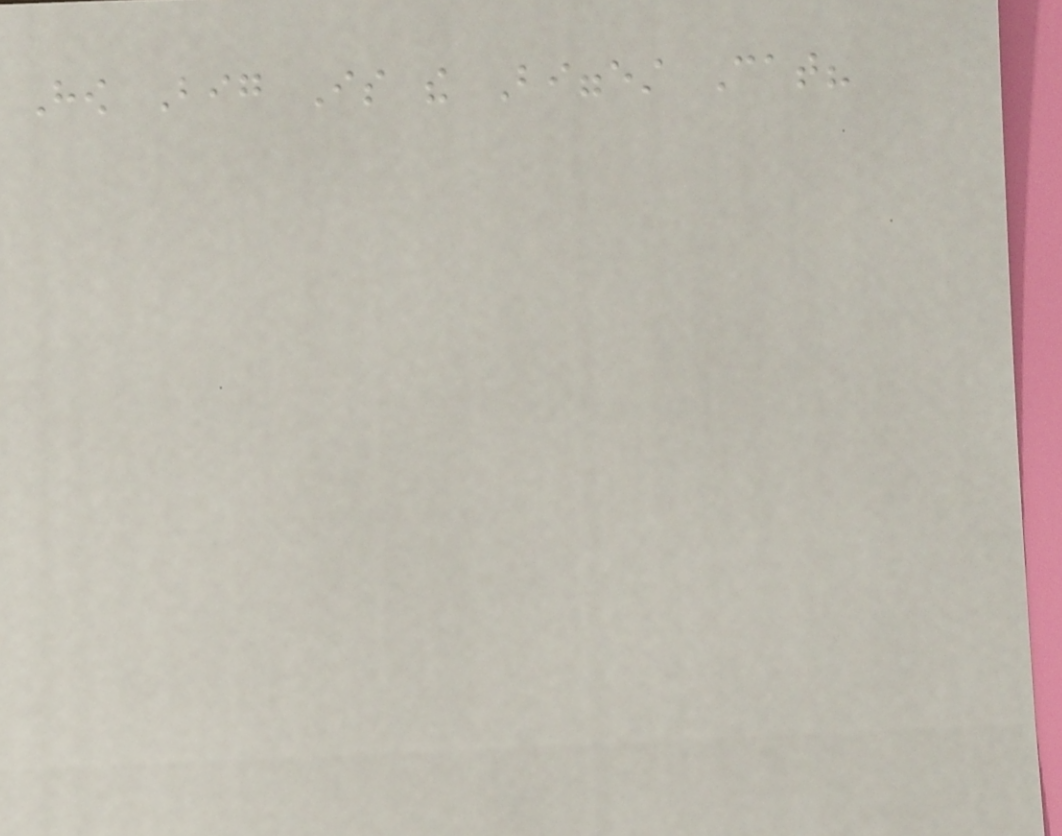How Big Is the Biggest Cat?
